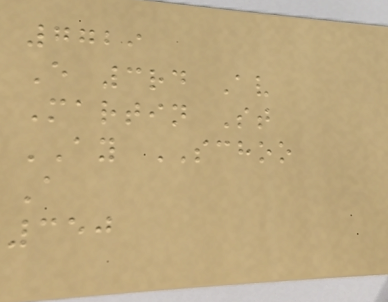7729
E 3rd Av
Martin St
AY SCHOO
A
350
